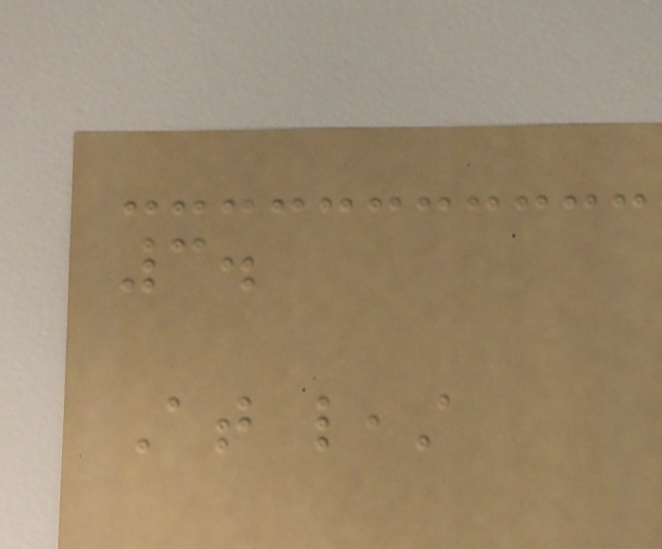3.
At least
